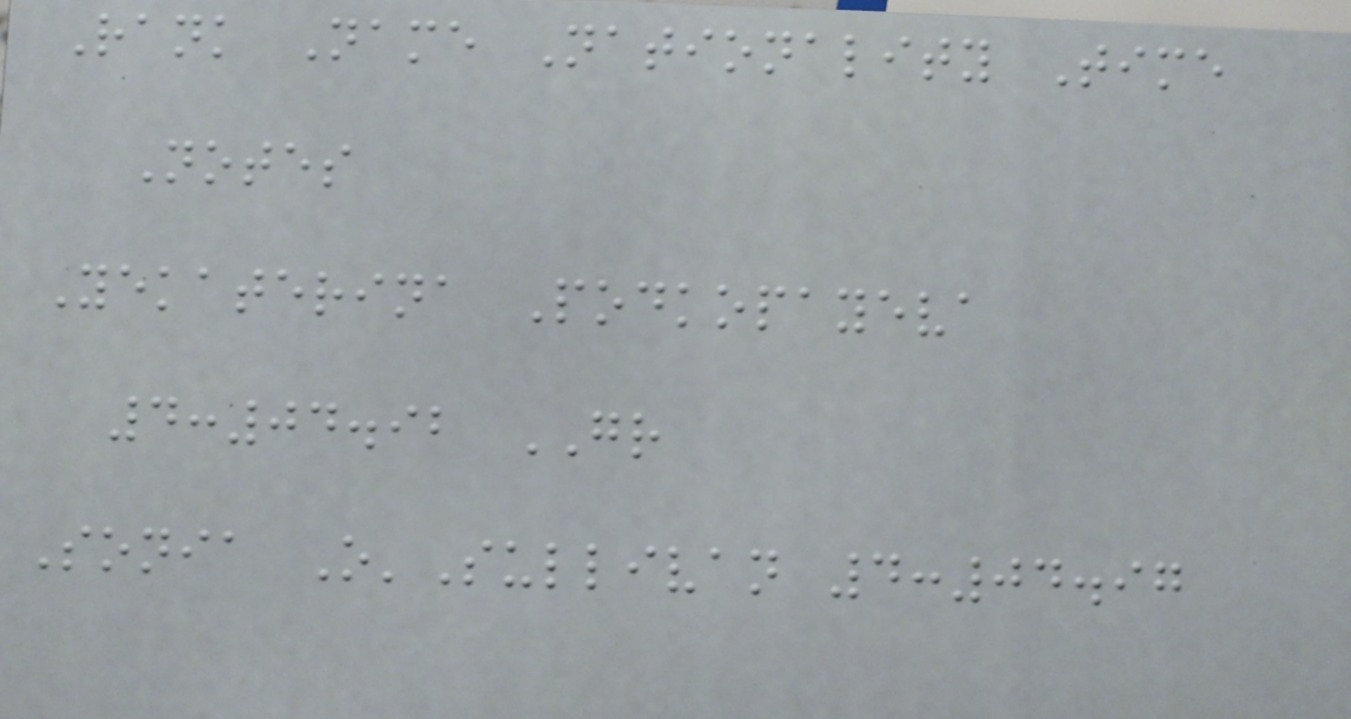Rank Name Nationality Time
Notes
Yekaterina Podkopayeva
4:04.92 GR
Sonia O'Sullivan 4:04.97
